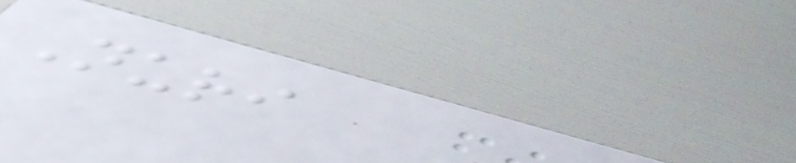Nuri
